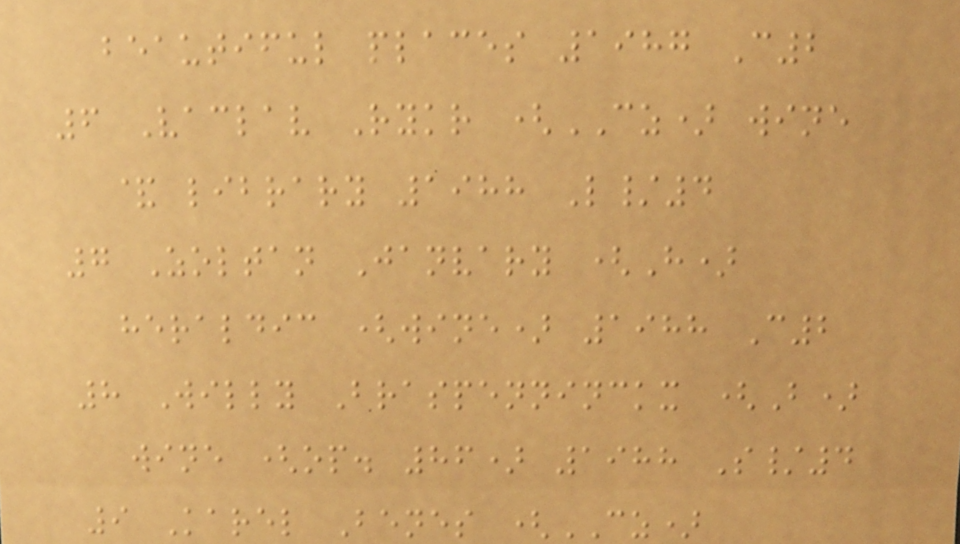beautiful places 1987 C2
6 Vaclav Rykr (CZ) wine
& library 1988 L/4
7 Zoltan Janvary (H)
heraldic (wine) 1988 C2
8 Willy Braspenninckx (B)
wine (op. 86) 1988 S/4
9 Karel Benes (CZ)
